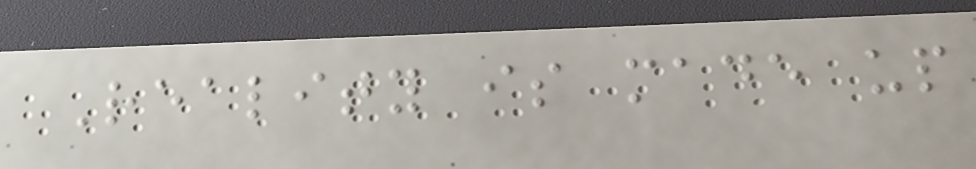Reality is made up
